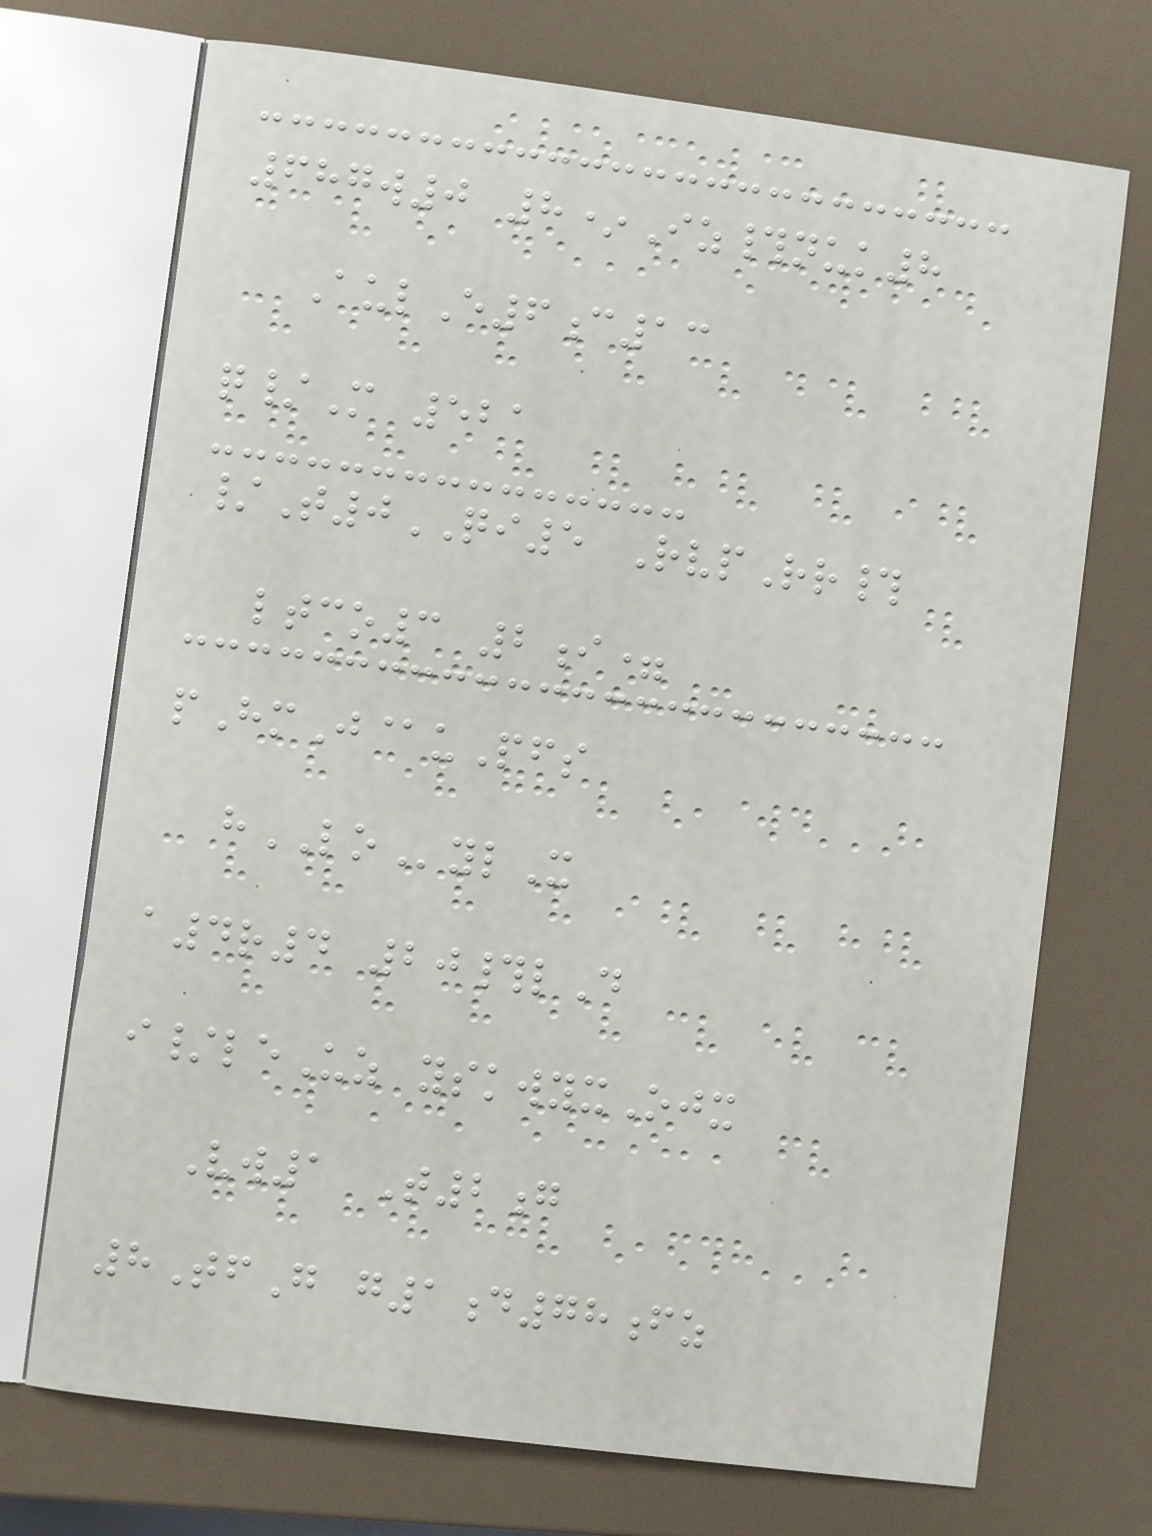687w0 8*Iz#nuk8
AulE6c13
q/M 521
/T0QI5 RvpRr#
ltco3 2i=
pHmJ@uPfs
hLOylX
a4r4 20#lD
i/leUz yskwyxOjx
Vw1 T2g
8TfG g1d78fz
